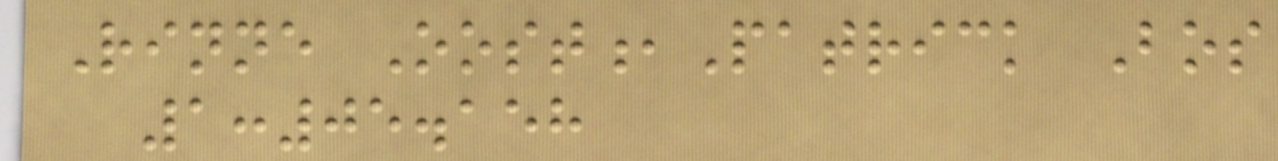Rinne Oost,Patrick Bos
1:05.158
